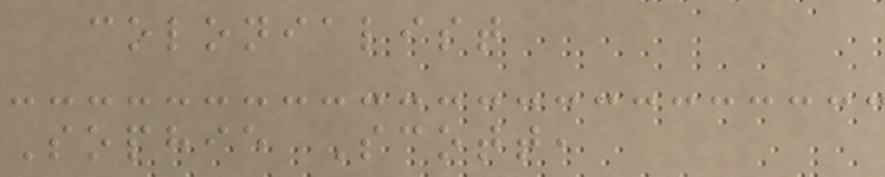colonialist
Sophie Scott,
